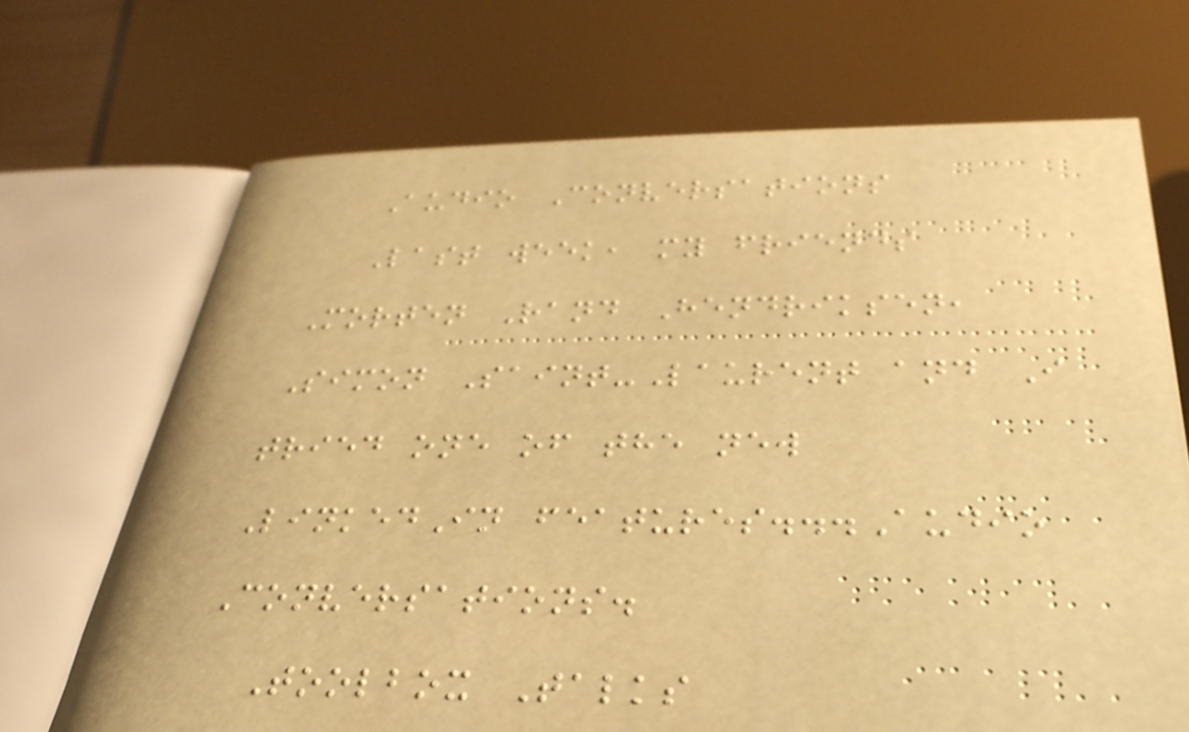Audio Conversations
Last week, my friends
Morten Rand Hendriksen,
Simon Saint-Laurent and I
tried one of the new
LinkedIn features...Audio
Conversations.
Toolbox Talks
